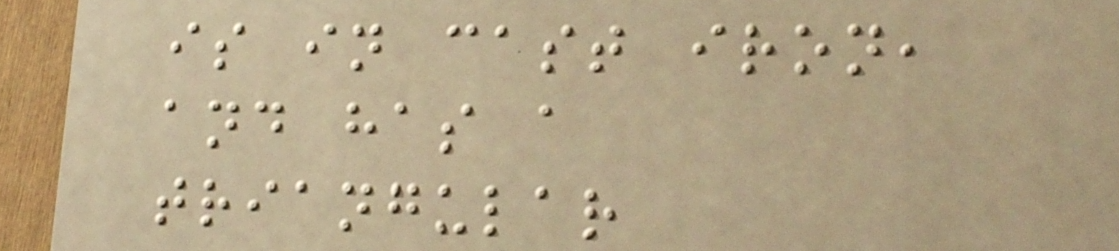is in cast iron,
and has a
triangular
